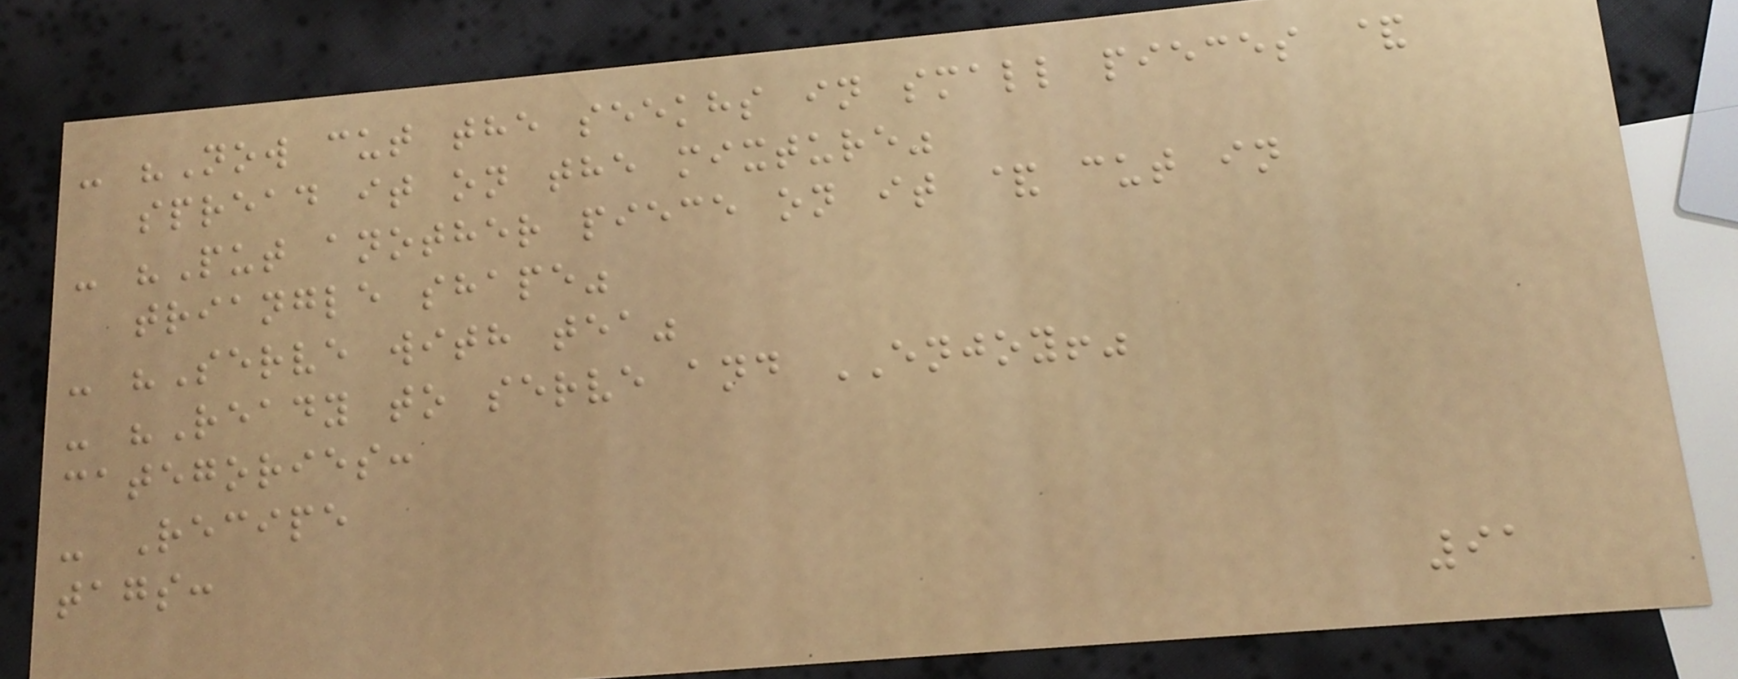- "Now cut the seekhs in small pieces &
spread it on the mixture"
- "Put another piece on it & cut in
triangle shape"
- "Serve with tea"
- "Ready to serve and ENJOY!"
categories:
- Recipe
tags:
91
